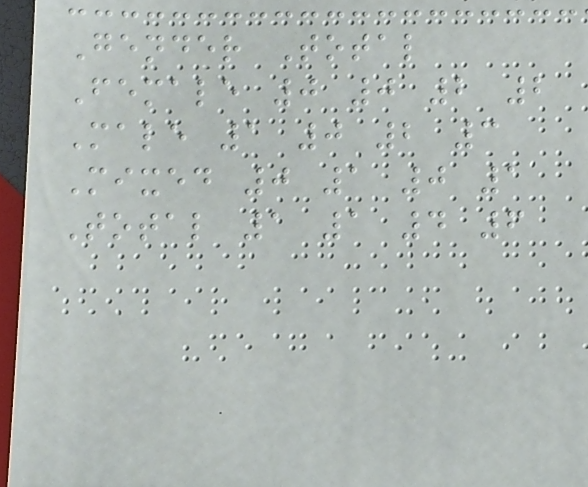Gender Total
Female 0 0 2 2
Male 1 0 2 3
Mixed 0 1 0 1
Total 1 1 4 6
